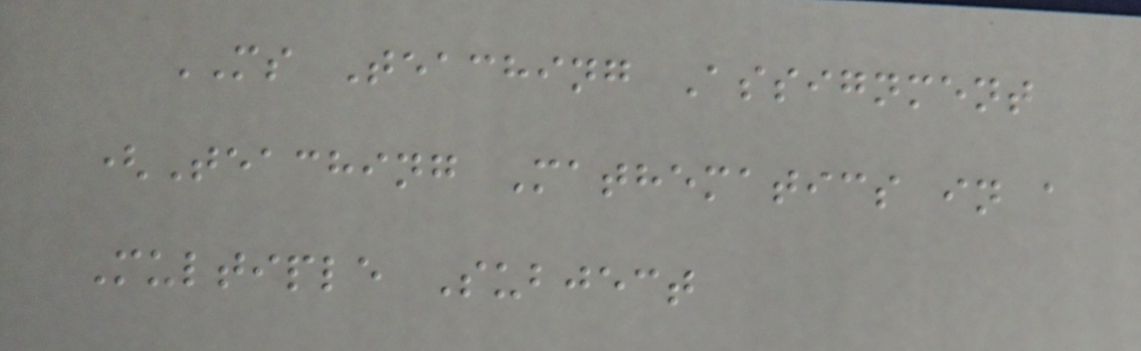MS Teaching Assignment
(Teaching Mathematics in a
Multiple Subject
